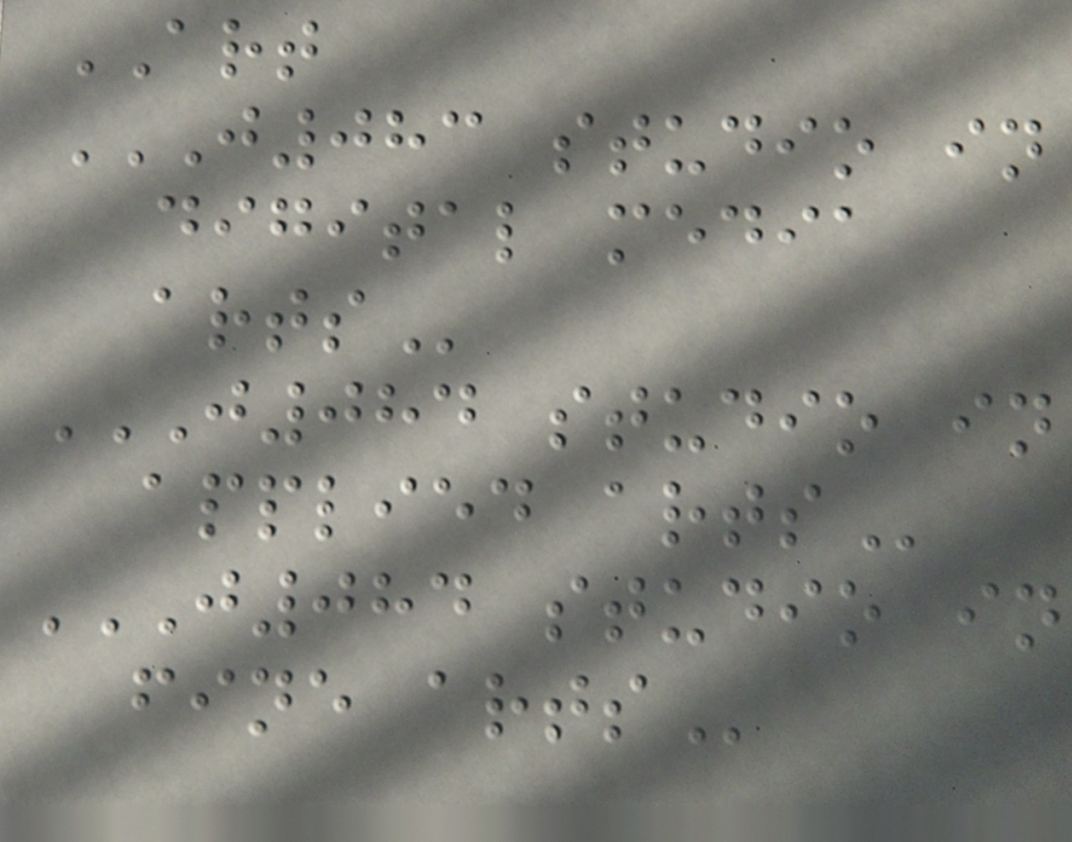ART
J083 STUDIO IN
DIGITAL MEDIA
ARTS
J084 STUDIO IN
APPLIED ARTS
J084 STUDIO IN
FINE ARTS
